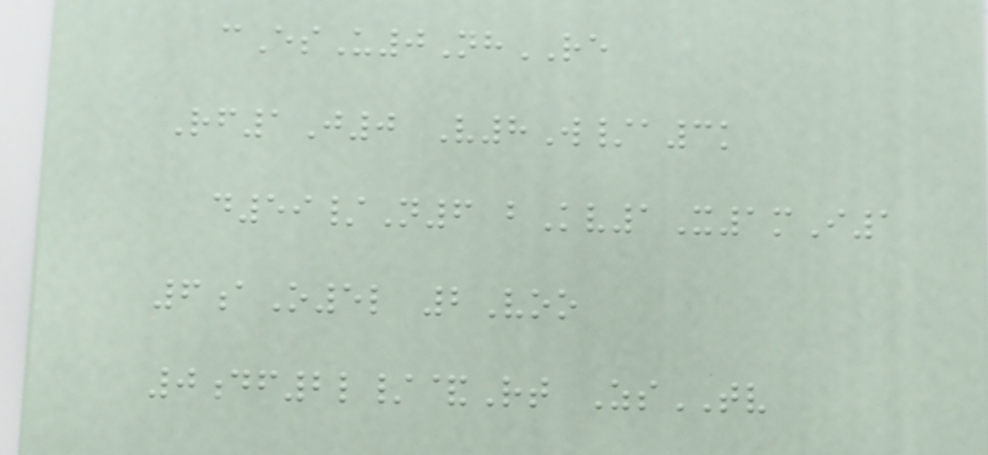cEsU0NhRE
Rf1J0 V8W/a3k
d59/N6 bKv1X1mI1
6aO5l 2Voo
0df2l/&Rt ZsTV
